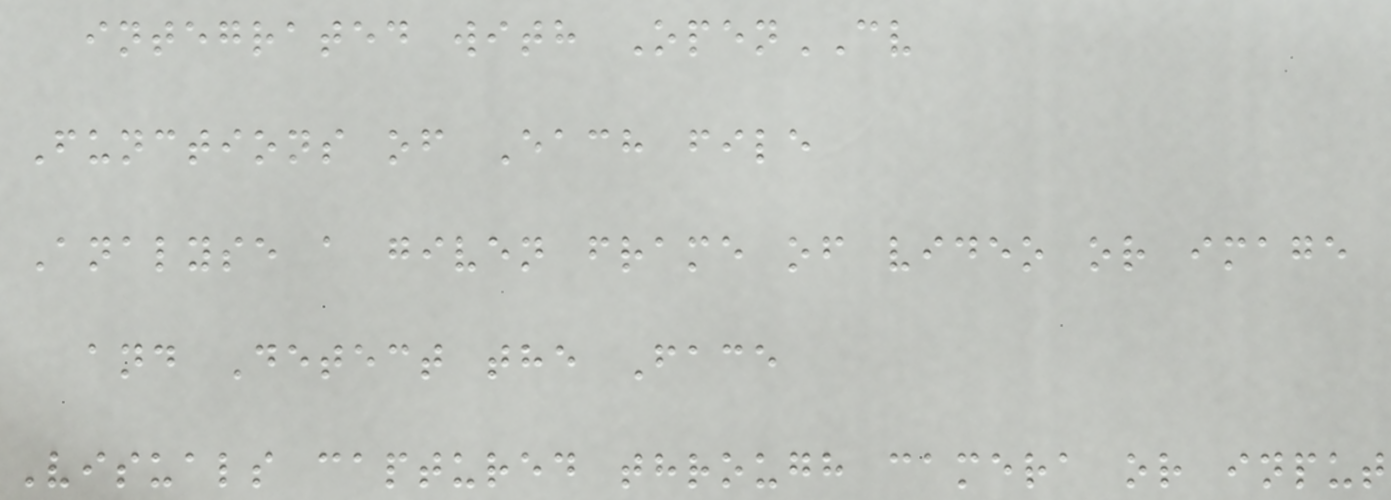integrated with OpenCV
Functions of Each file
Analyse a given frame of video or image
and Detect the Face
Visuals captured through camera or input
